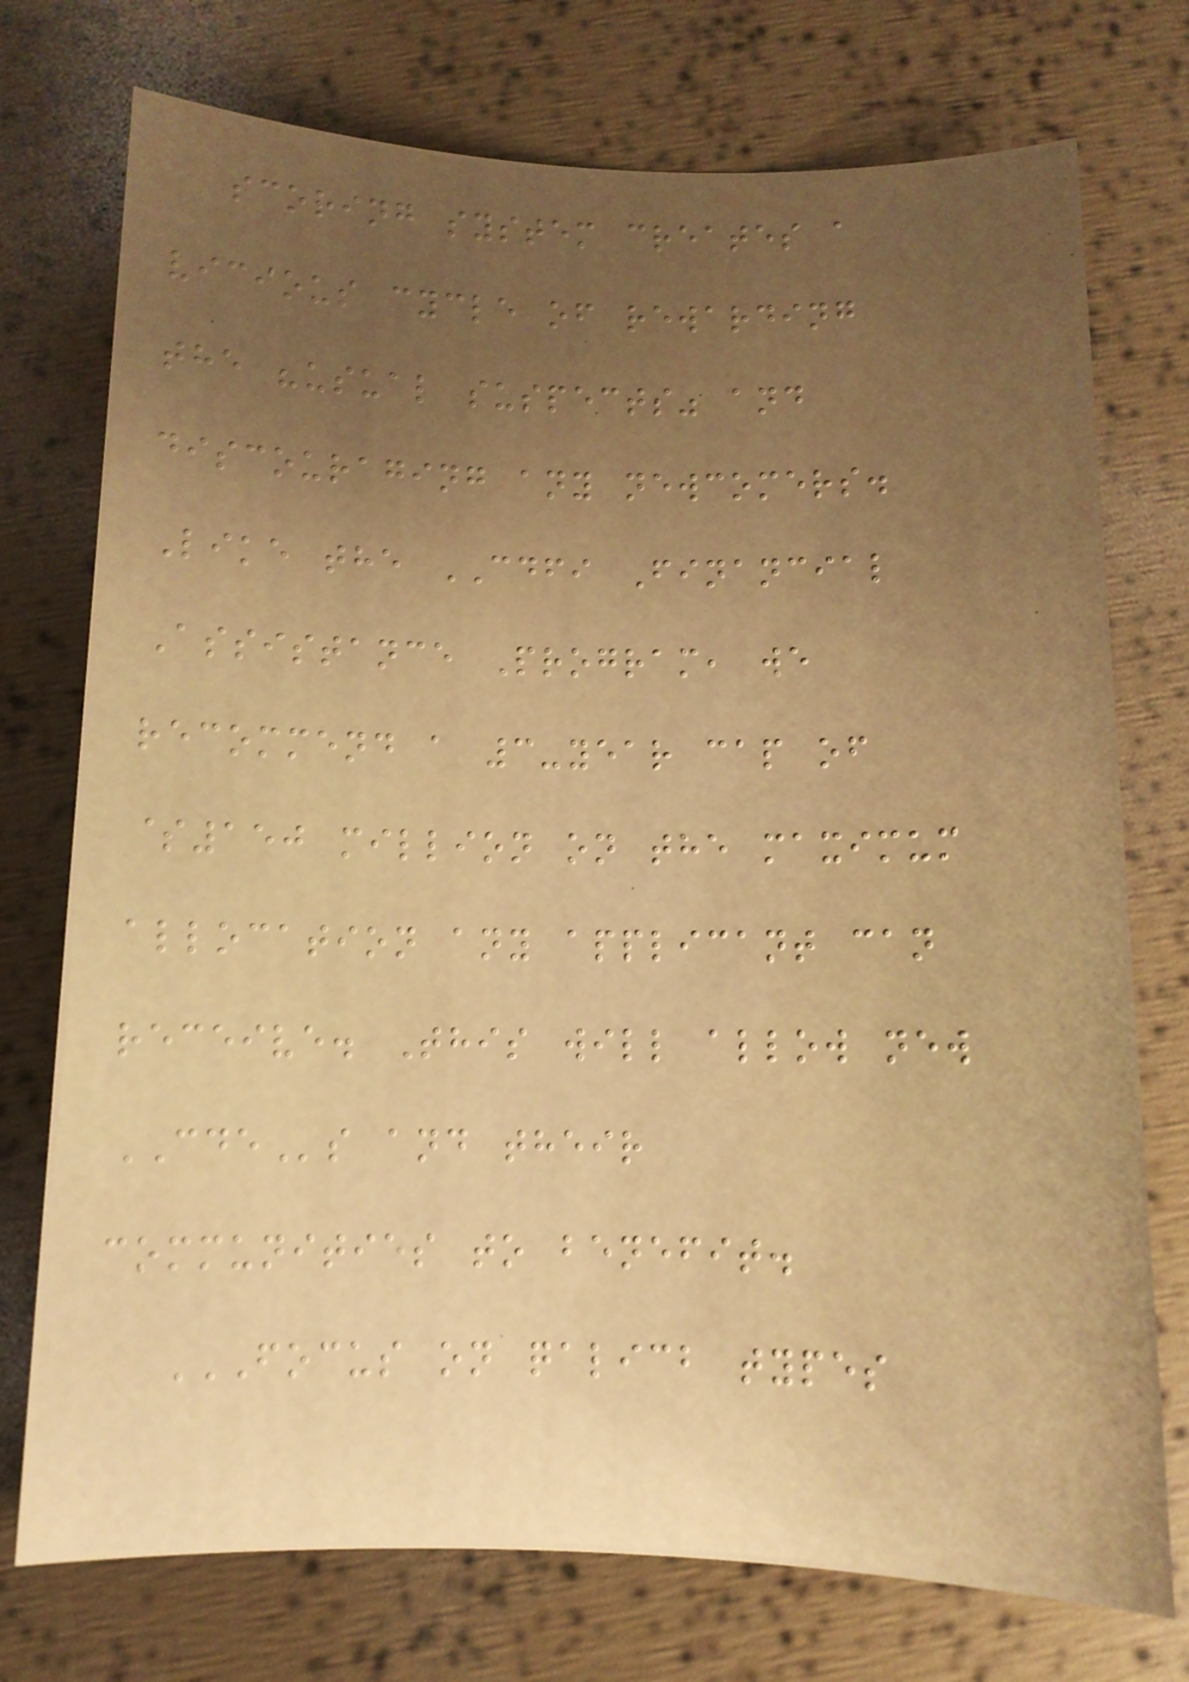scoring system creates a
vicious cycle of rewarding
the "usual suspects" and
discouraging any newcomers.
Like the CDFI Financial
Assistance Program, we
recommend a 3-year cap of
$150 million on the maximum
allocation any applicant can
receive. This will allow new
CDEs and their
communities to benefit.
FOCUS ON QALICB TYPES
